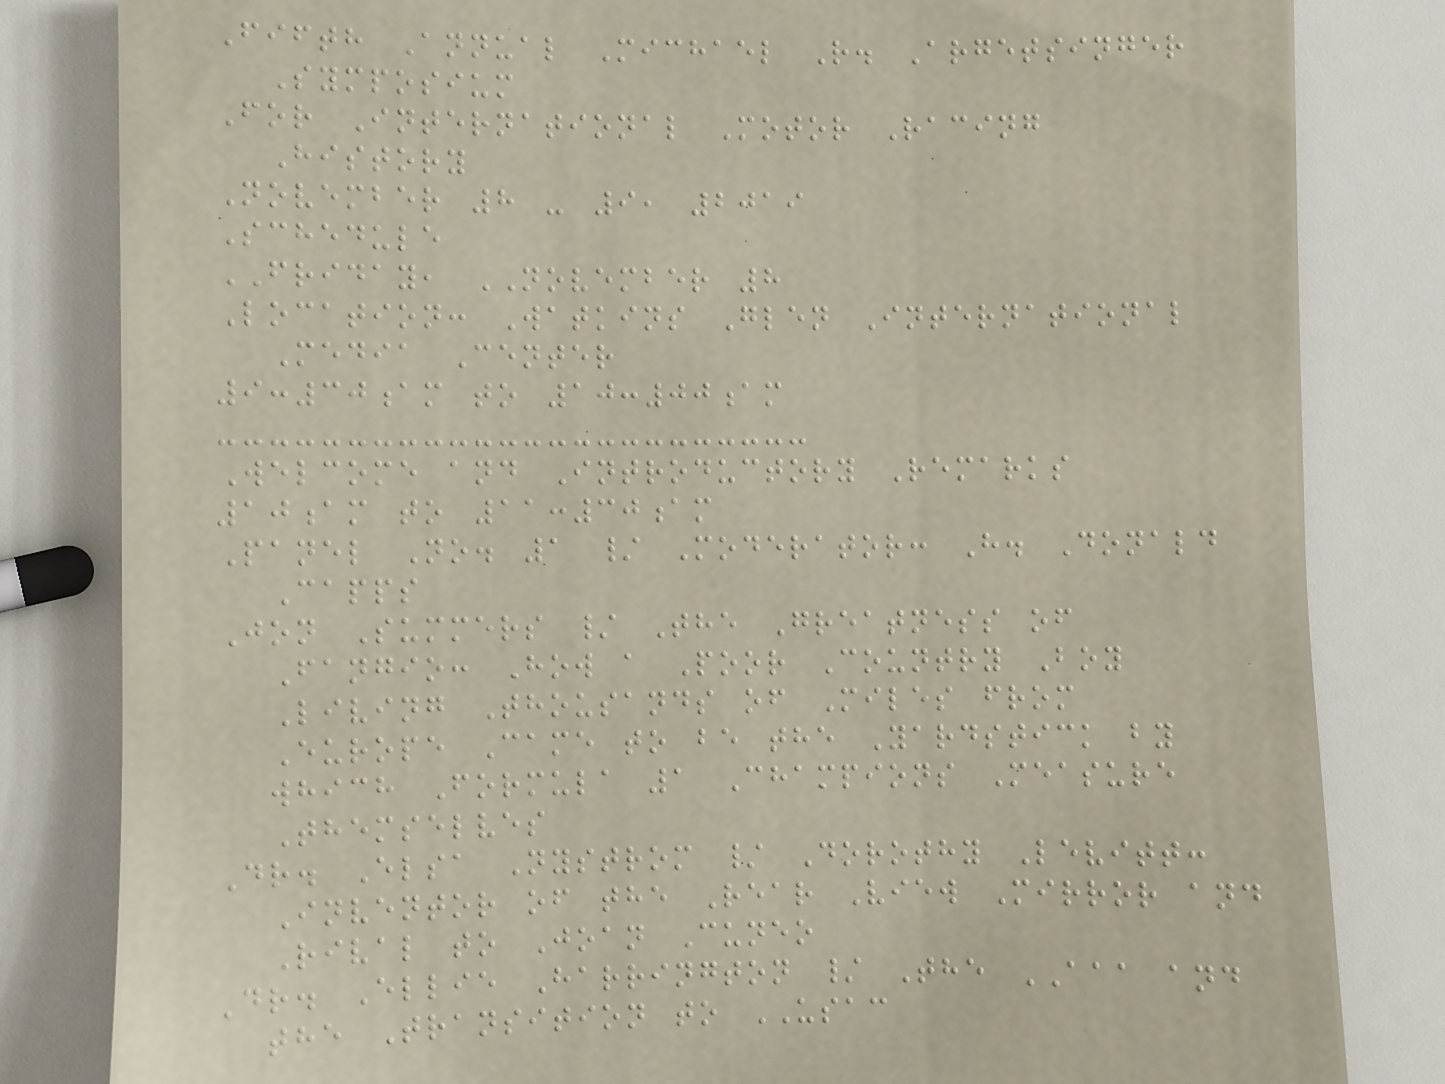Fifth Annual Michael R. Argetsinger
Symposium
For International Motor Racing
History
November 8 - 9, 2019
Schedule
FRIDAY, NOVEMBER 8
Location: Watkins Glen International
Media Center
9:30am to 10:00am
Welcome and Introductory Remarks
10am to 11:30am
Panel No. 1 / Moderator: H. Donald
Capps
Jon Summers / The Greatness of
Fangio: How a Poor Country Boy
Living Thousands of Miles from
Europe Came to be the Yardstick by
which Formula 1 Champions Measure
Themselves
Dr. Elsa Nystrom / Dorothy Levitt:
Inventor of the Rear View Mirror and
Rival to Joan Cuneo
Dr. Ellie Harrington / The AAA and
the Transition to USAC
